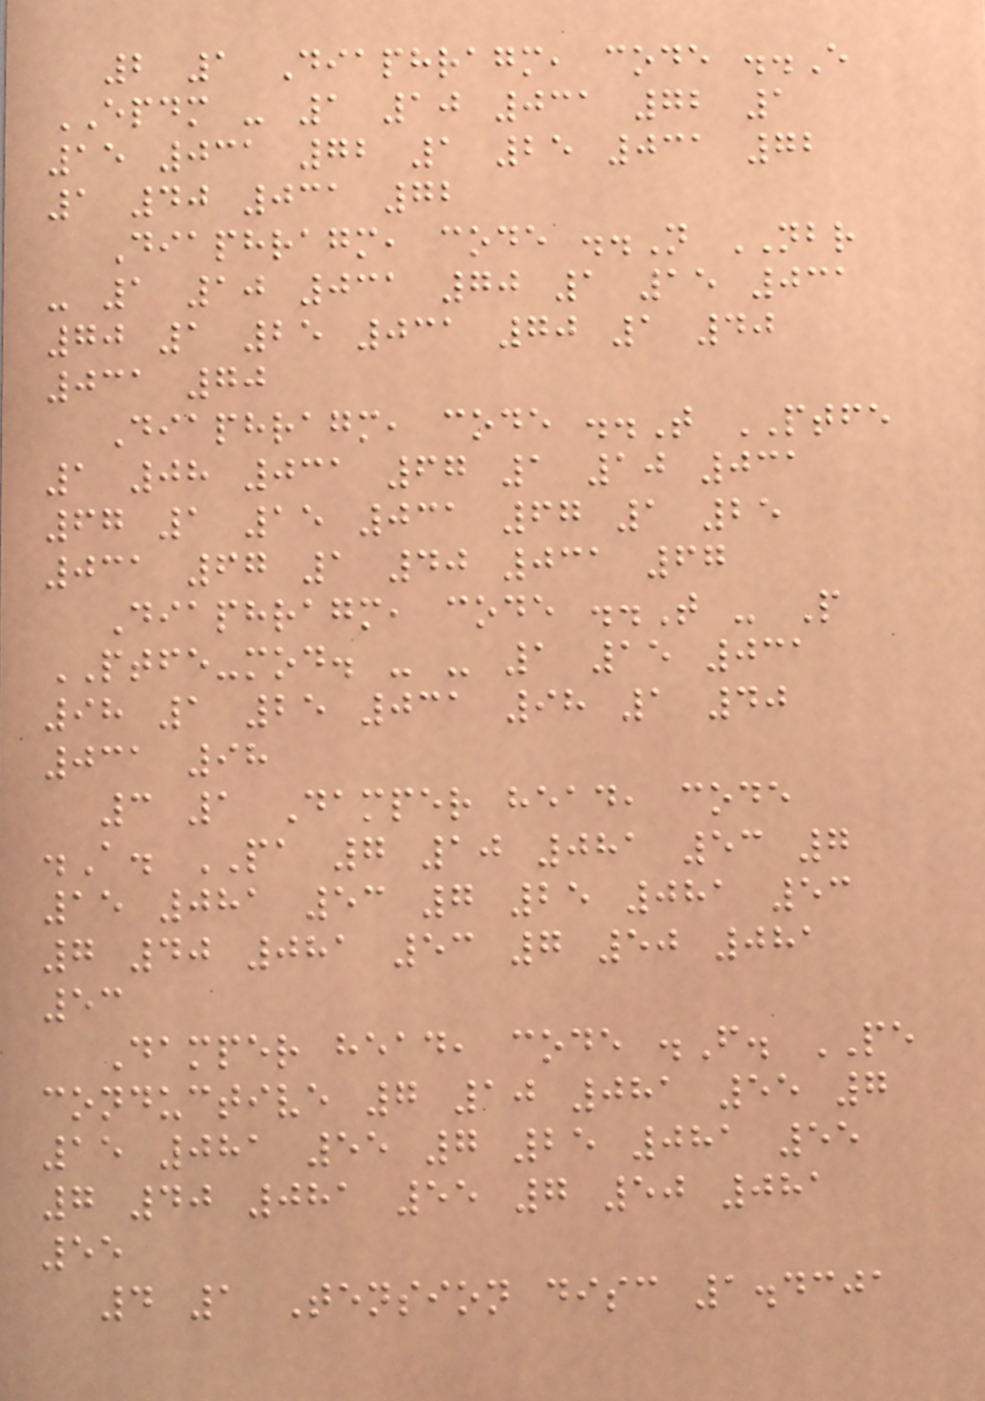2 1 Diaphragm, code ..E
EPDM - 1 10 031 72 1
15 031 72 1 25 031 72
1 40 031 72
Diaphragm, code ..N NBR
- 1 10 031 70 1 15 031
70 1 25 031 70 1 40
031 70
Diaphragm, code ..T PTFE
1 08 031 67 1 10 031
67 1 15 031 67 1 25
031 67 1 40 031 67
Diaphragm, code ..T - P
PTFE-mod. - - 1 15 031
98 1 25 031 98 1 40
031 98
3 1 Damper head, code
.A. PA 7 10 081 53 7
15 081 53 7 25 081 53
7 40 081 53 7 50 081
53
Damper head, code .F. PE
conductive 7 10 081 55 7
15 081 55 7 25 081 55
7 40 081 55 7 50 081
55
4 1 Tension disc 1.4301
